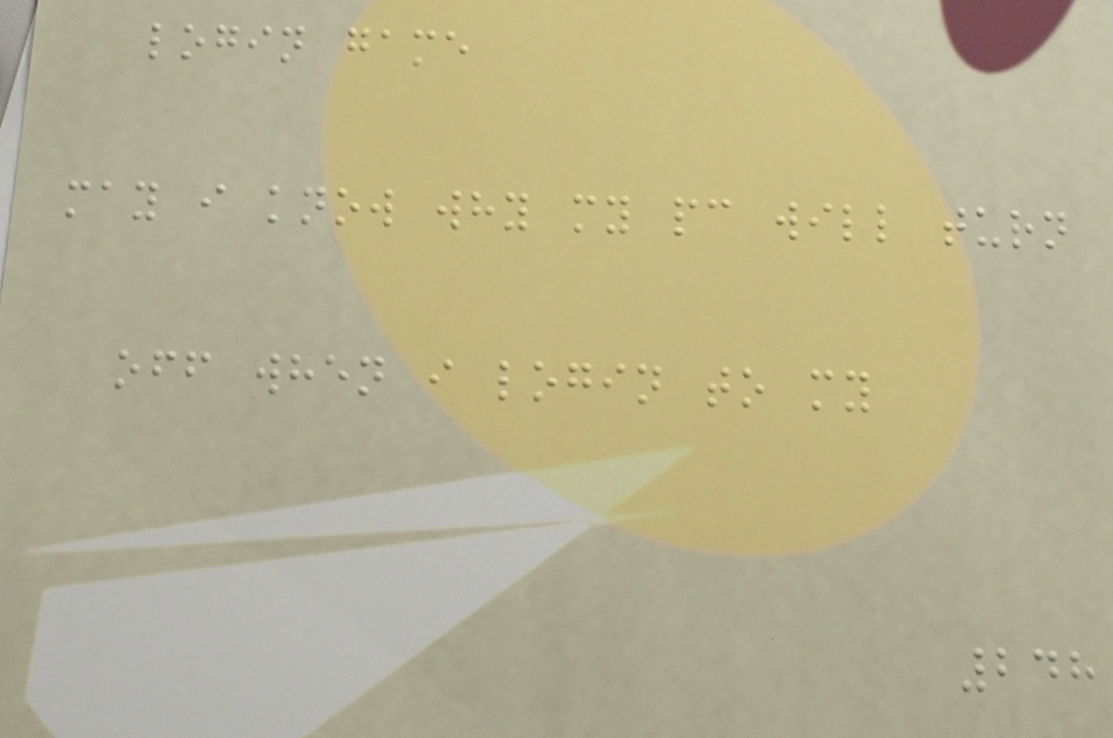login game
may i know why my pc will turn
off when i login to my
248
